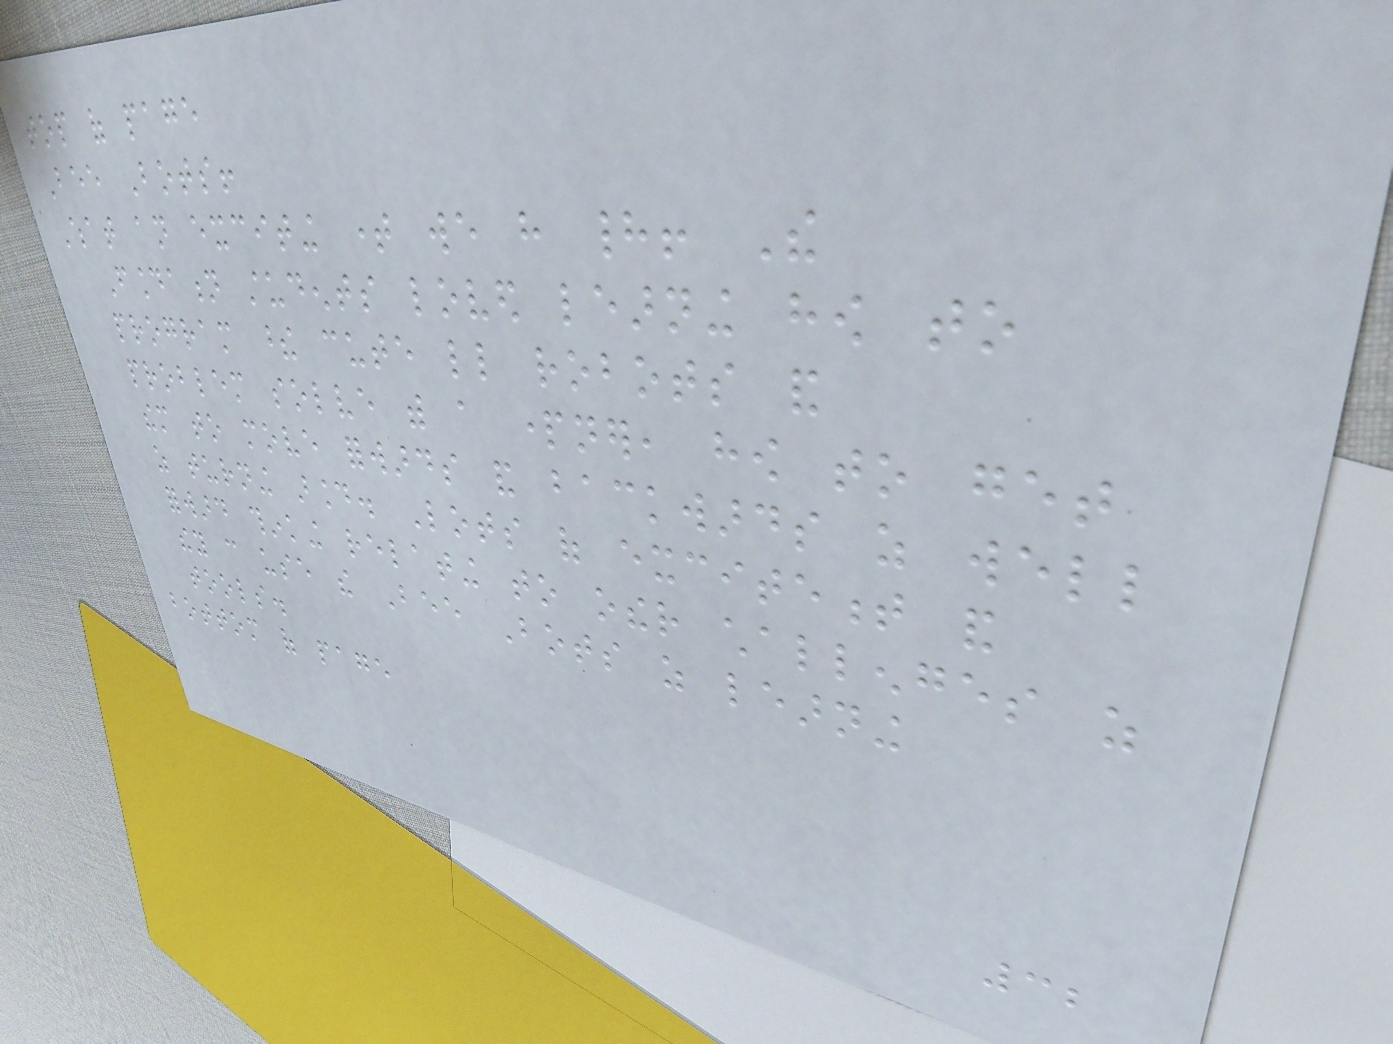top of page
Bee Bots!
What an exciting time we have had! The
Foundation students loved learning how to
program these cute little robots and
problem solve with a partner, how to get
them to move forwards and backwards as well
as turning around. Lots of excitement and
forward thinking relating to other challenges as
they can use the Bee Bots as learning
tools.
bottom of page
32
